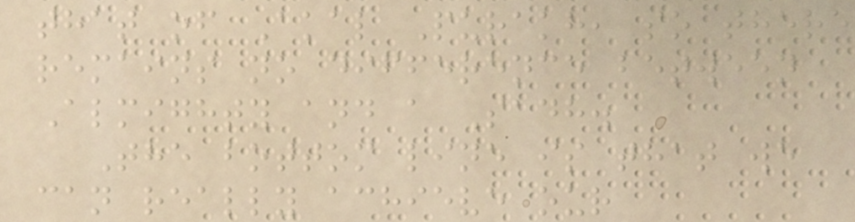that of Akal Purakh, so there
remains no difference between
Almighty and a Sadh.
The bottom line is that we
can really achieve our
